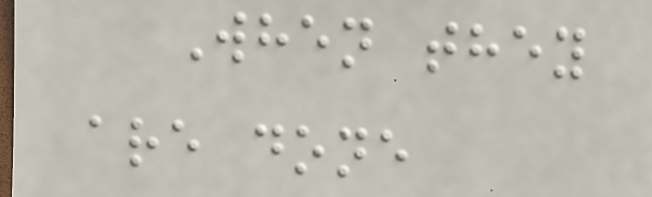When they
are done
